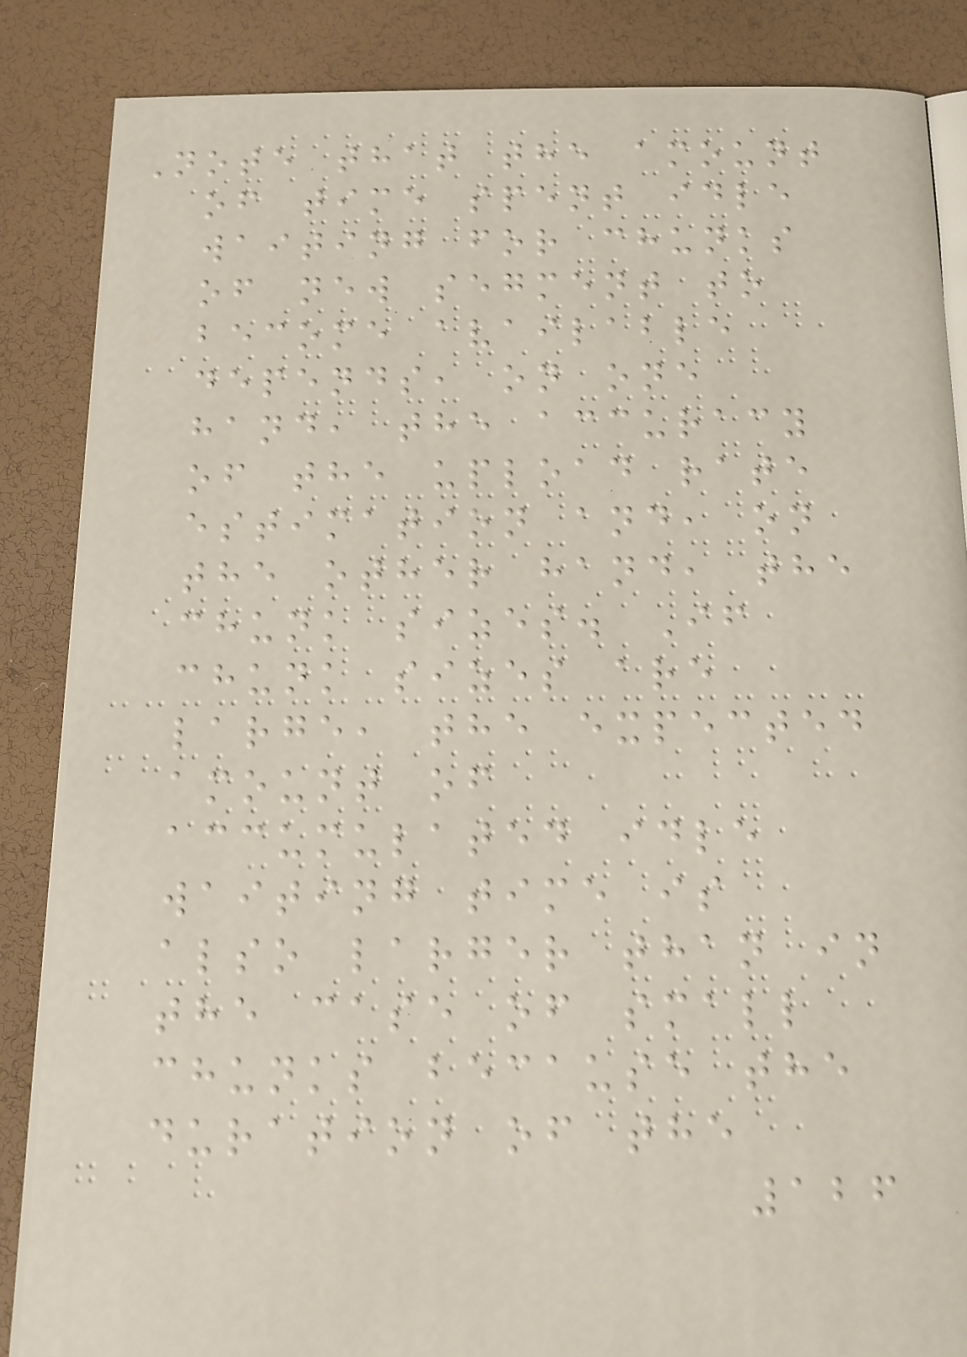Note that the amount
of time spent idle
waiting for chunks
of new segment to
become available
depends, on one
hand, the accuracy
of the upload rate
estimation and, on
the other hand, the
chunk sizes. If
chunk sizes are
large, the expected
amount of
accumulated idle
waiting time is
also larger than in
the case of small
chunks because the
duration of the
126
